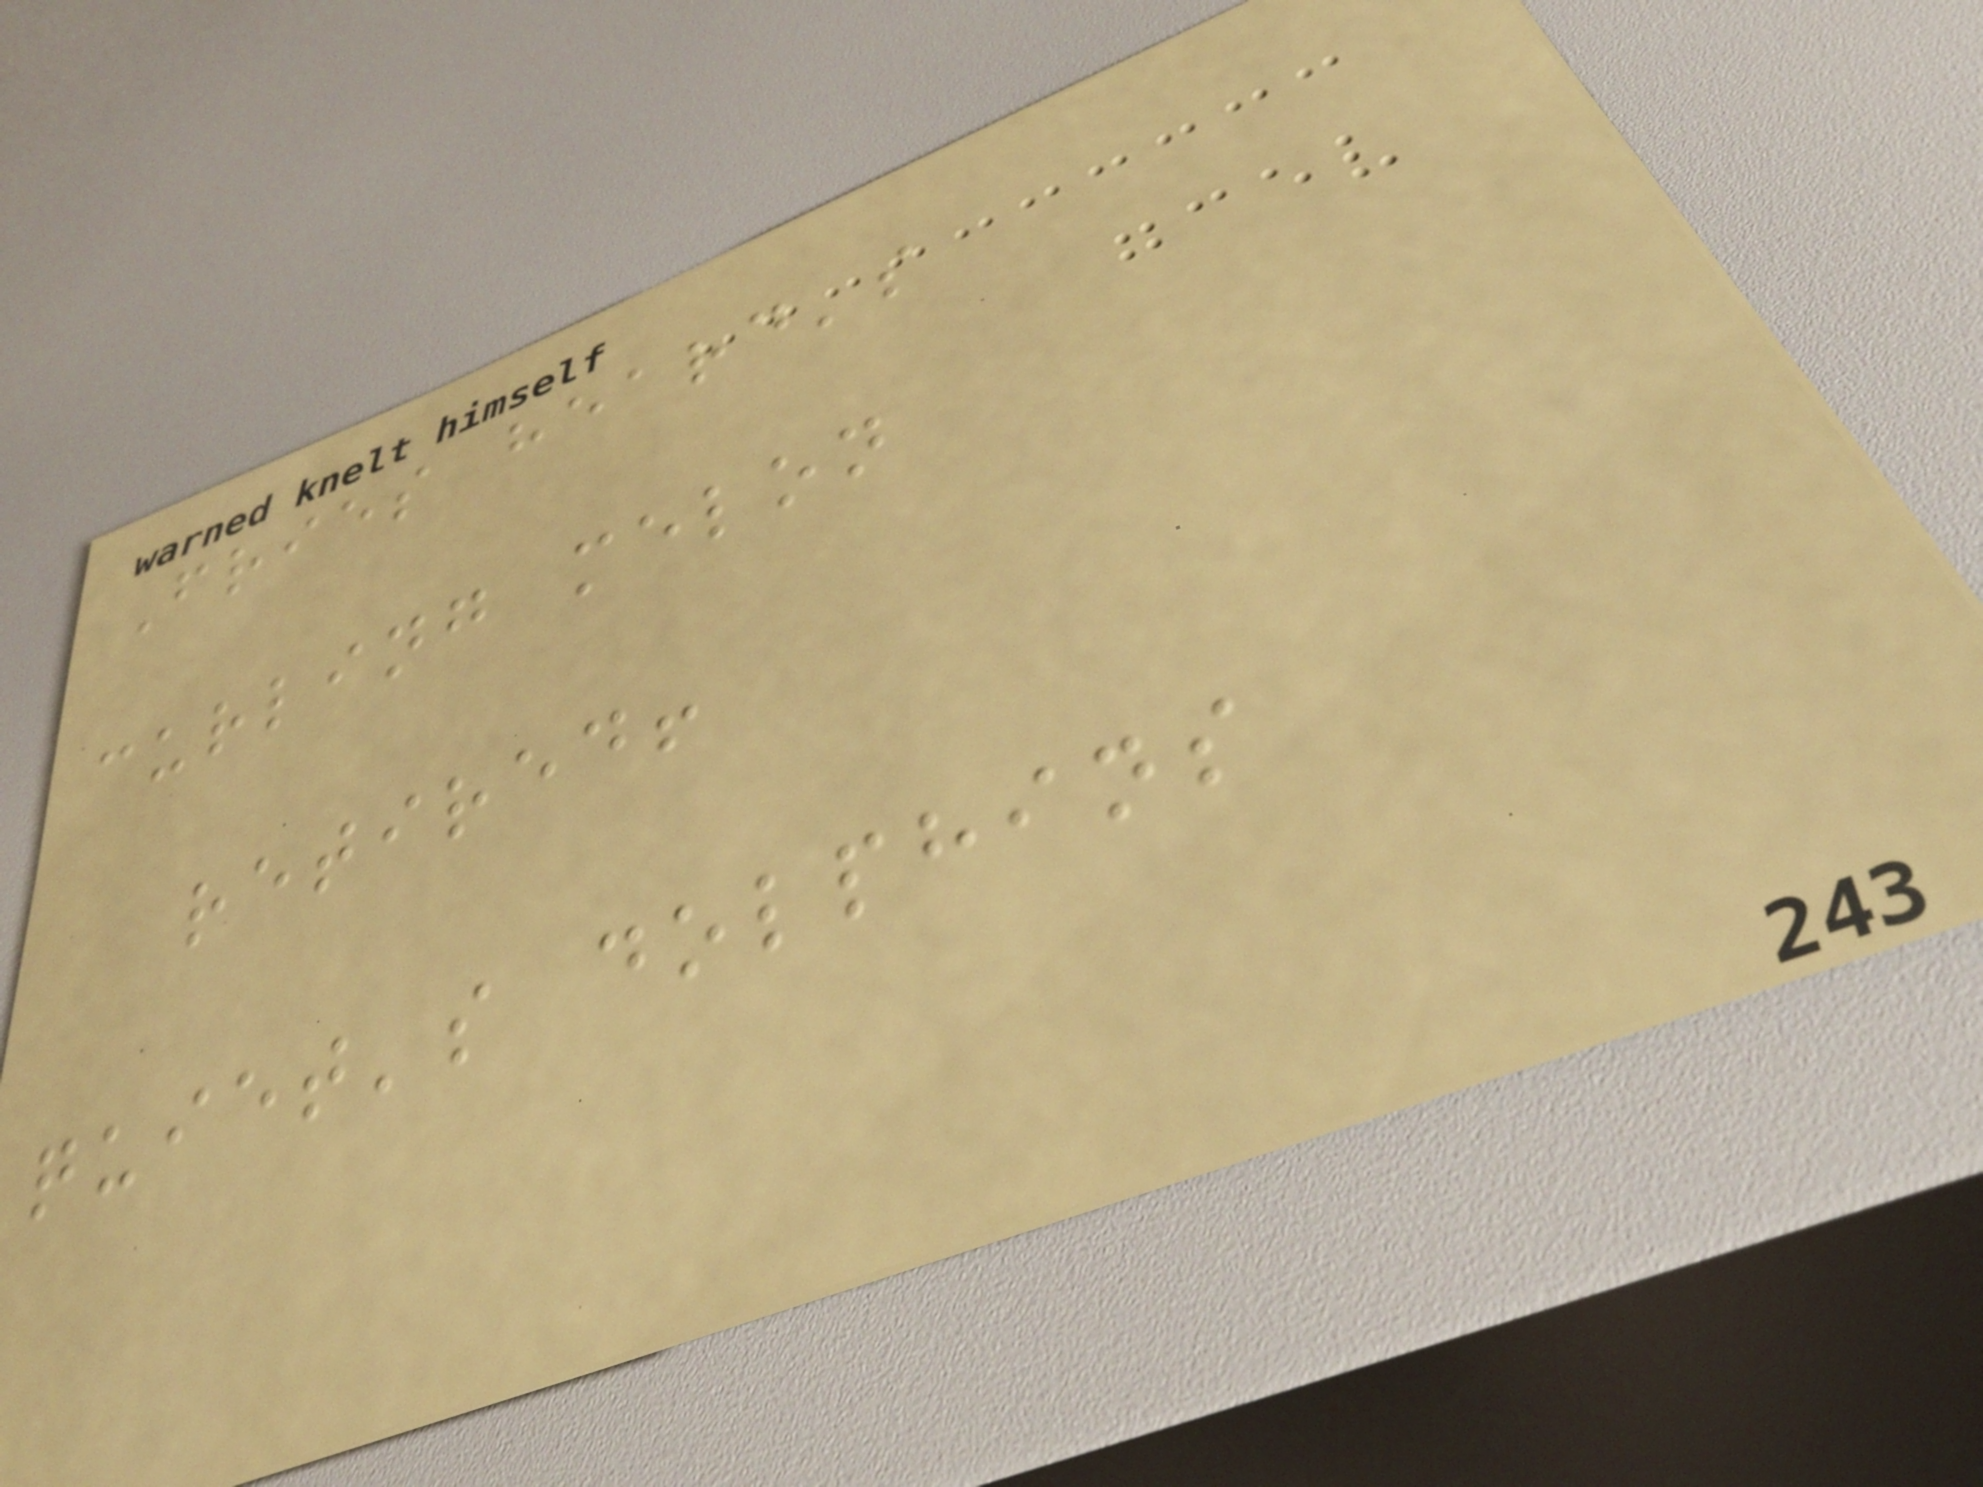Fries heard's
curling melon
retired!
quiet's dolphins
